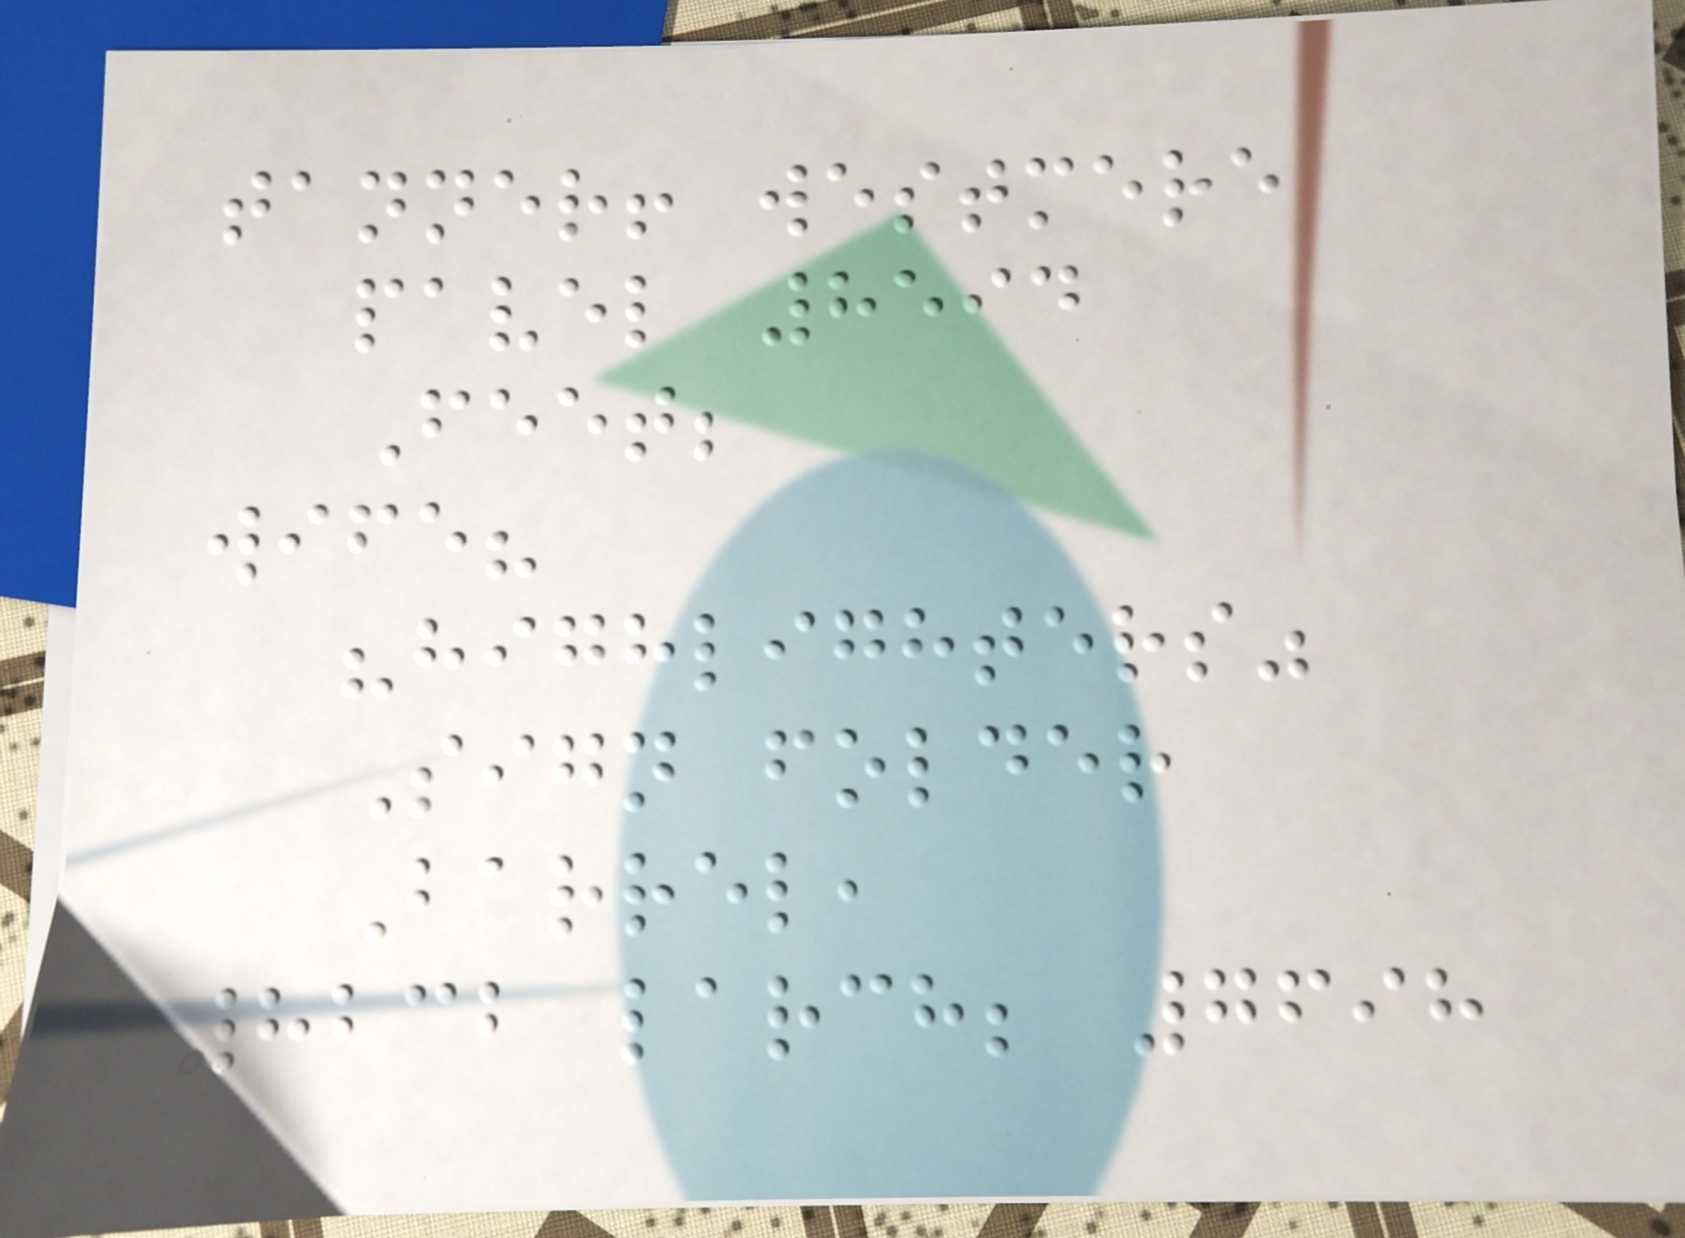tanner! westmere
pavel 8594
Feet;
wife?
"highlighters"
Sign folder
Barrel,
8232 larch; 7698
